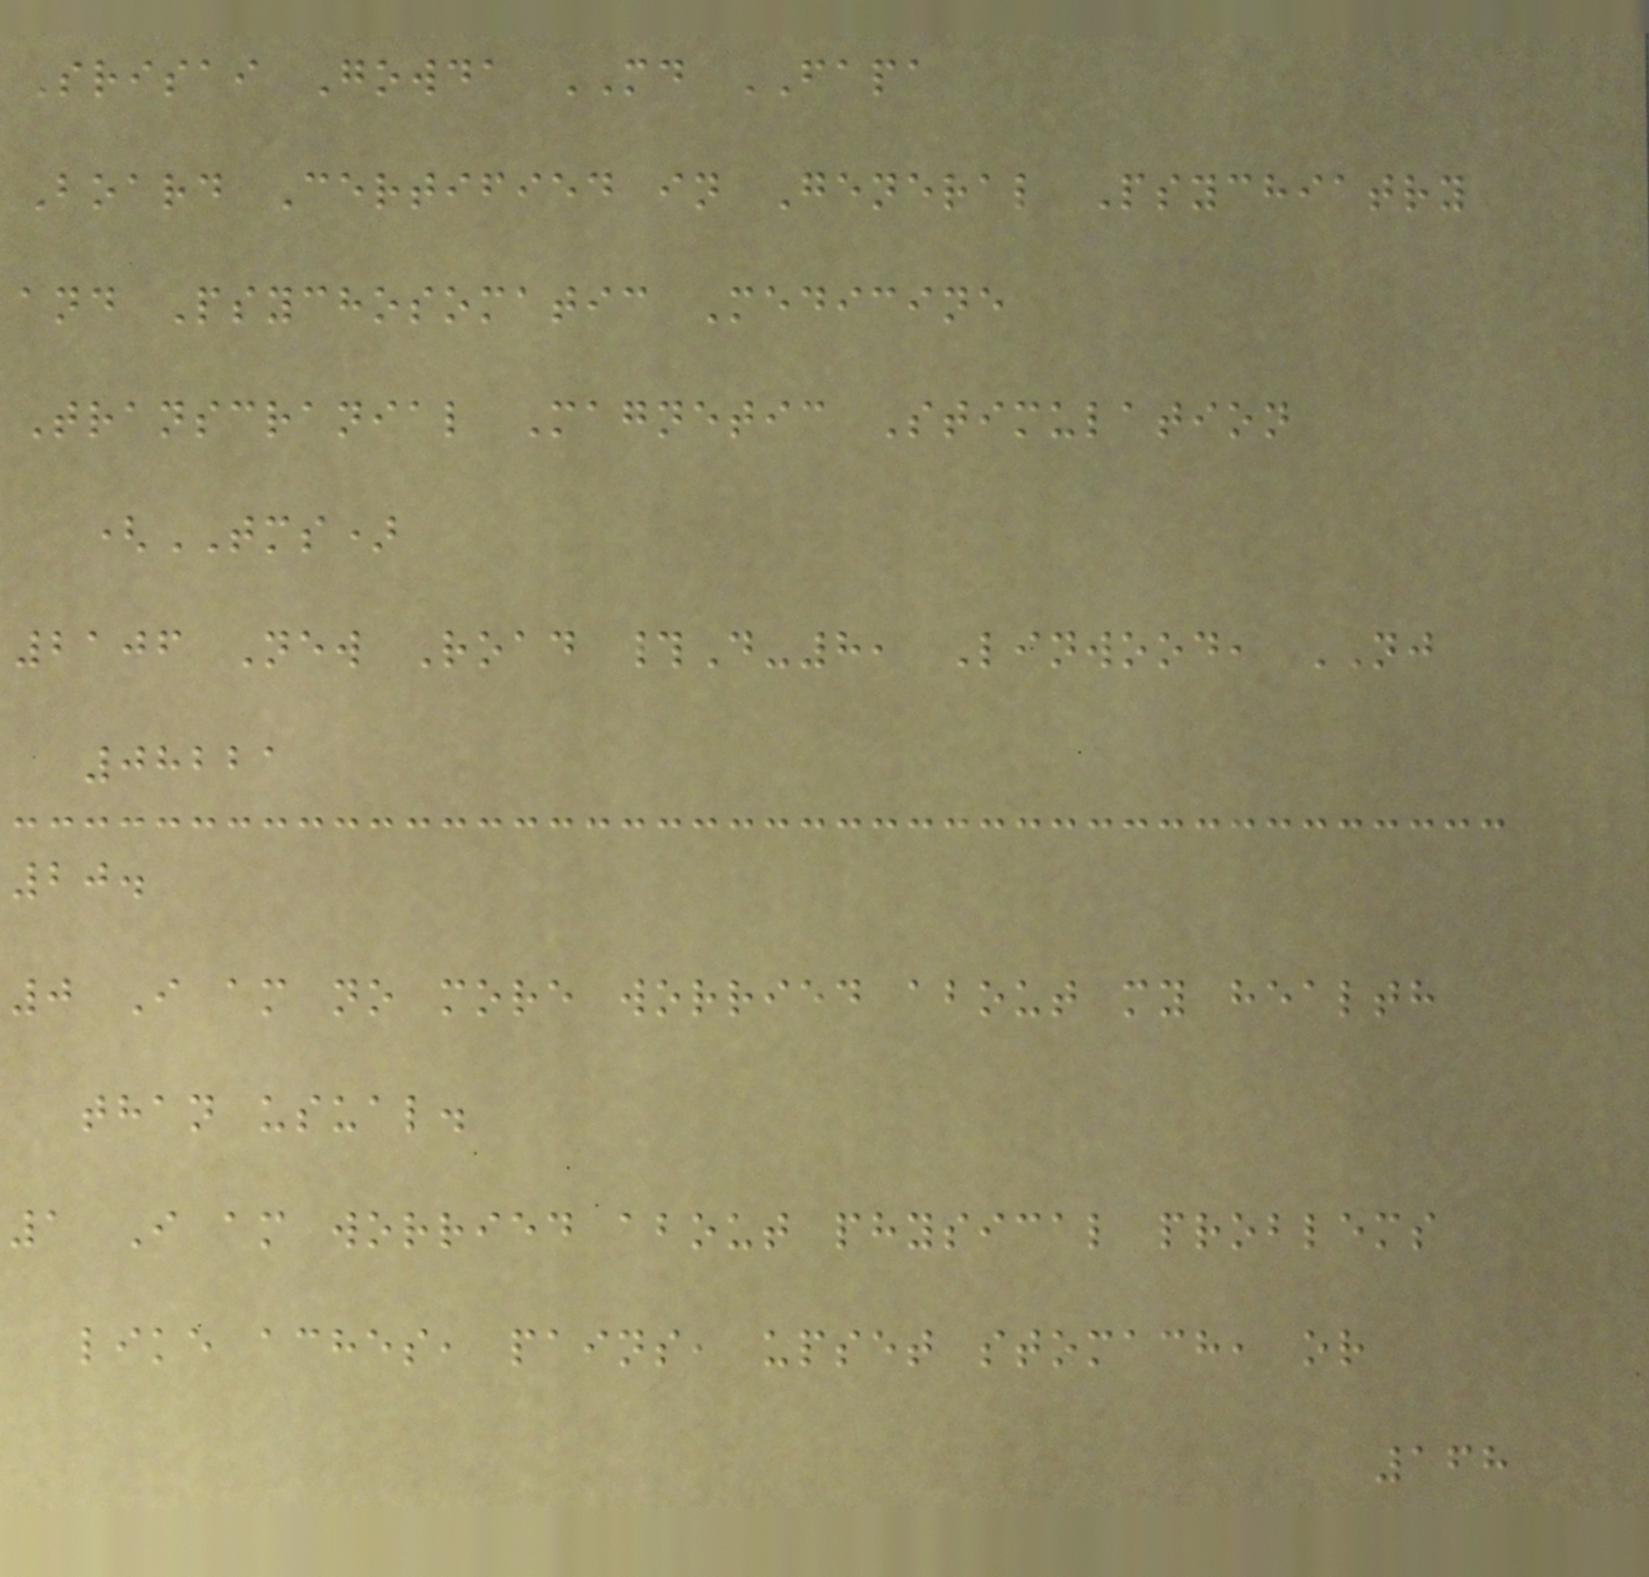Srisai Gowda MD FAPA
Board Certified in General Psychiatry
and Psychosomatic Medicine
Transcranial Magnetic Stimulation
(TMS)
2106 New Road #D-8, Linwood, NJ
08221
20.
0 I am no more worried about my health
than usual.
1 I am worried about physical problems
like aches, pains, upset stomach, or
168
